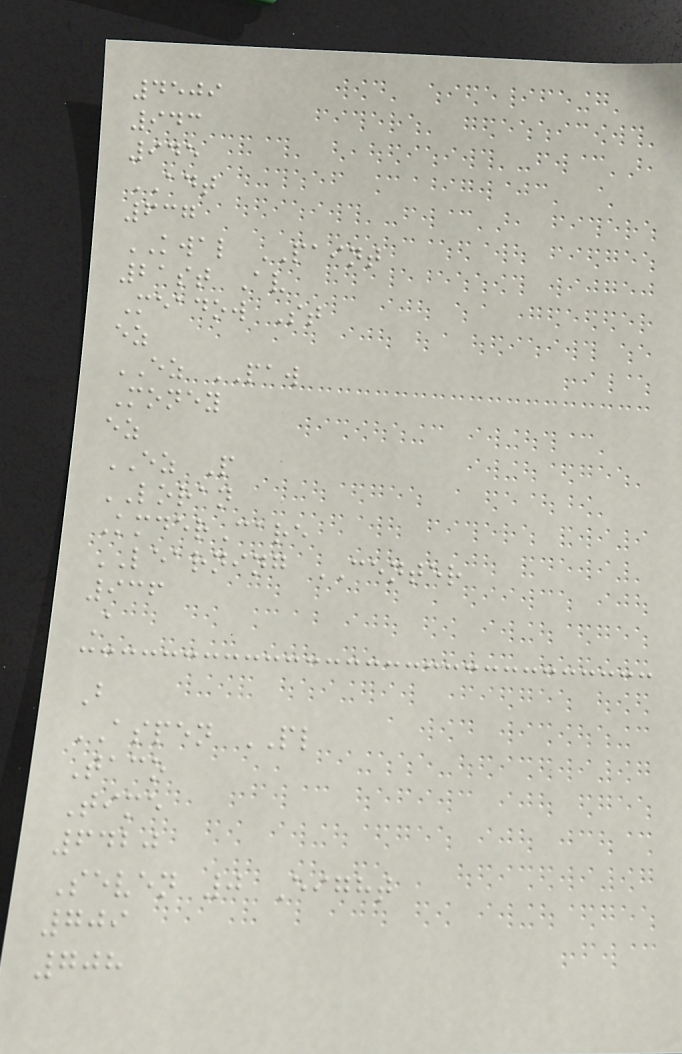4509
943
945
ADT
637
KWAL PAINT
21st Av
Meadow St
ez
EZ PAW
Money
ez
EZ P
LORAN
KmderCare
LEARNING CENTER
936
A
B
ASPEN PL
Taco
Time
6420
Seven 0 Eight
709
708
